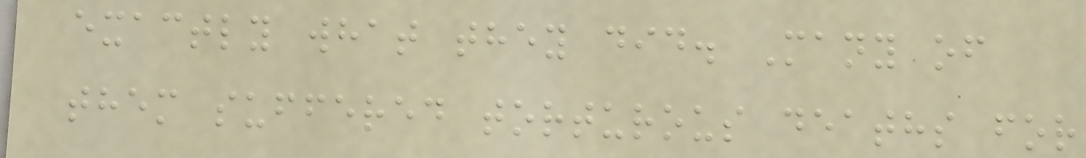exactly what they did. Many of
them suffered torturous deaths for
